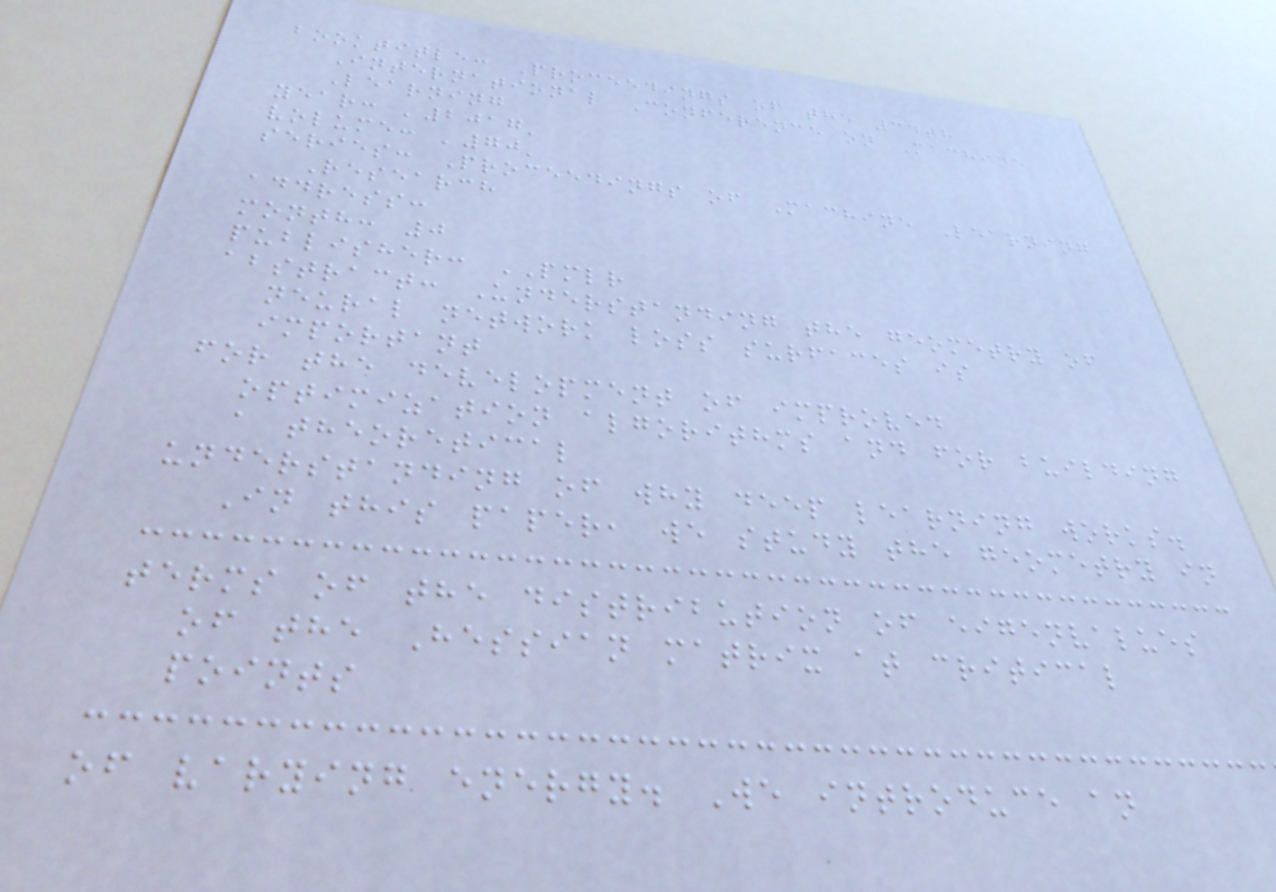booktitle: Proceedings of the 34th
International Conference on Machine
Learning
year: '2017'
volume: '70'
series: Proceedings of Machine Learning
Research
address:
month: 0
publisher: PMLR
abstract: Understanding the geometry of
neural network loss surfaces is
important
for the development of improved
optimization algorithms and for building
a theoretical
understanding of why deep learning works.
In this paper, we study the geometry in
terms of the distribution of eigenvalues
of the Hessian matrix at critical
points
of varying energy. We introduce an
